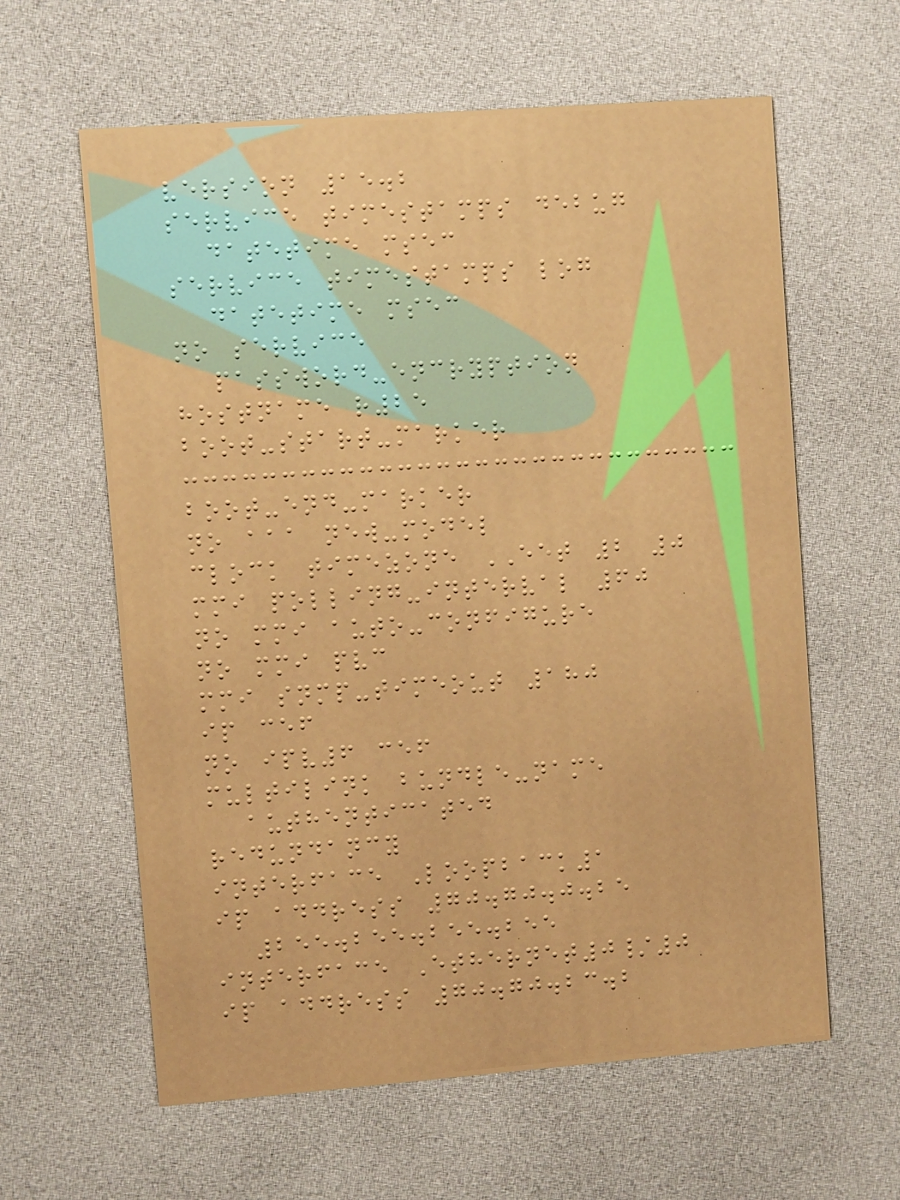version 15.2
service timestamps debug
datetime msec
service timestamps log
datetime msec
no service
password-encryption
hostname r25
boot-start-marker
boot-end-marker
no aaa new-model
clock timezone EET 2 0
mmi polling-interval 60
no mmi auto-configure
no mmi pvc
mmi snmp-timeout 180
ip cef
no ipv6 cef
multilink bundle-name
authenticated
redundancy
interface Loopback1
ip address 70.70.0.25
255.255.255.255
interface Ethernet0/0
ip address 70.70.23.2
